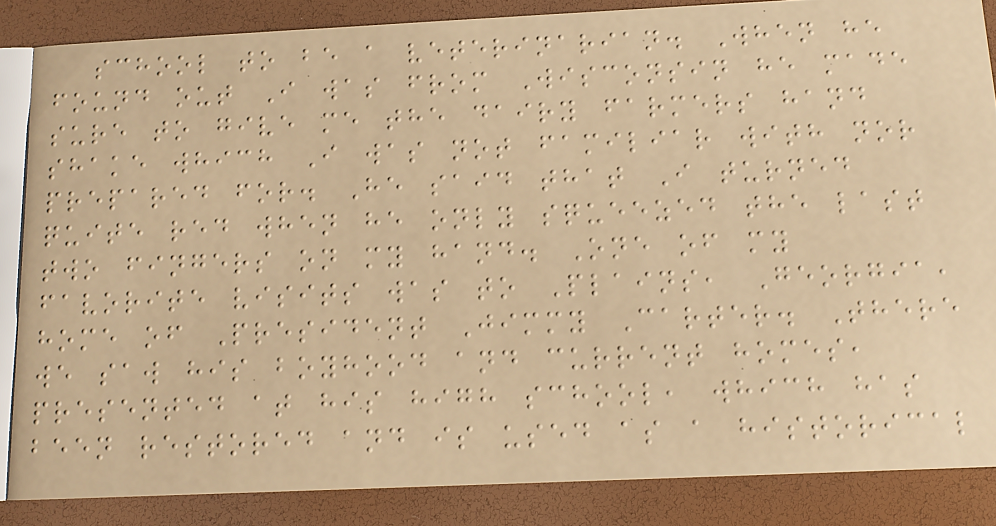school to be a veterinarian. When he
found out I was from Wisconsin he made
sure to give me the dairy farmers hand
shake which I was not familiar with nor
prepared for. He said that I turned
quite red when he only squeezed the last
two fingers on my hand. One of my
favorite visits was to Plains, Georgia,
home of President Jimmy Carter. There
we saw his boyhood and current homes,
presented at his high school, which has
been restored and is used as a historical
